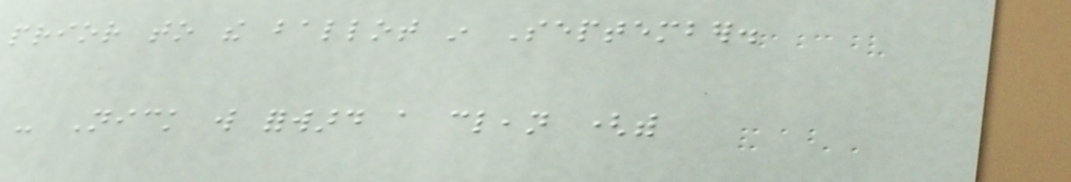prior to the ballot in September.
- Nick will forward a clean (with
